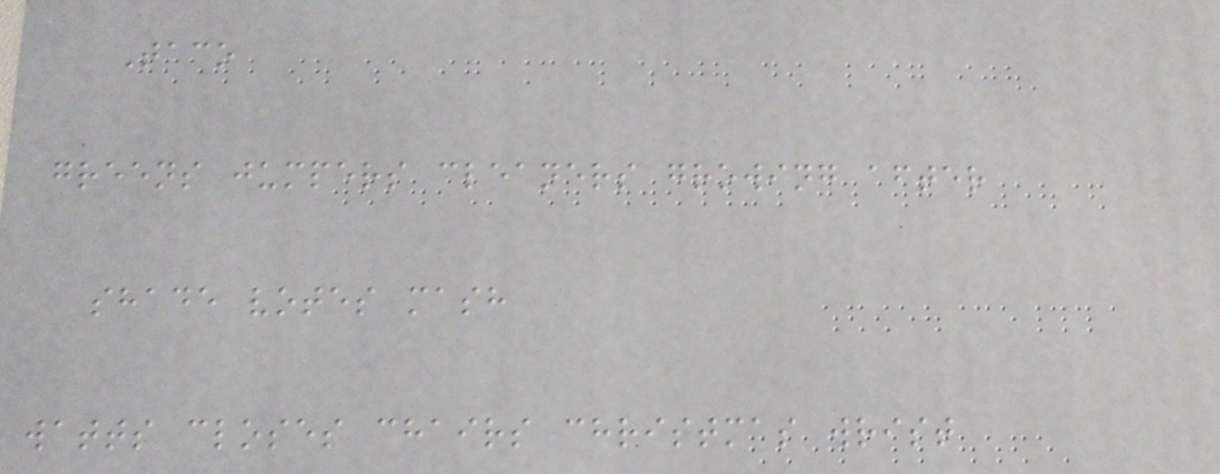Taco
greens jumpers cleaners growing after
shade votes mash
watts closes chairs christmas wrist
